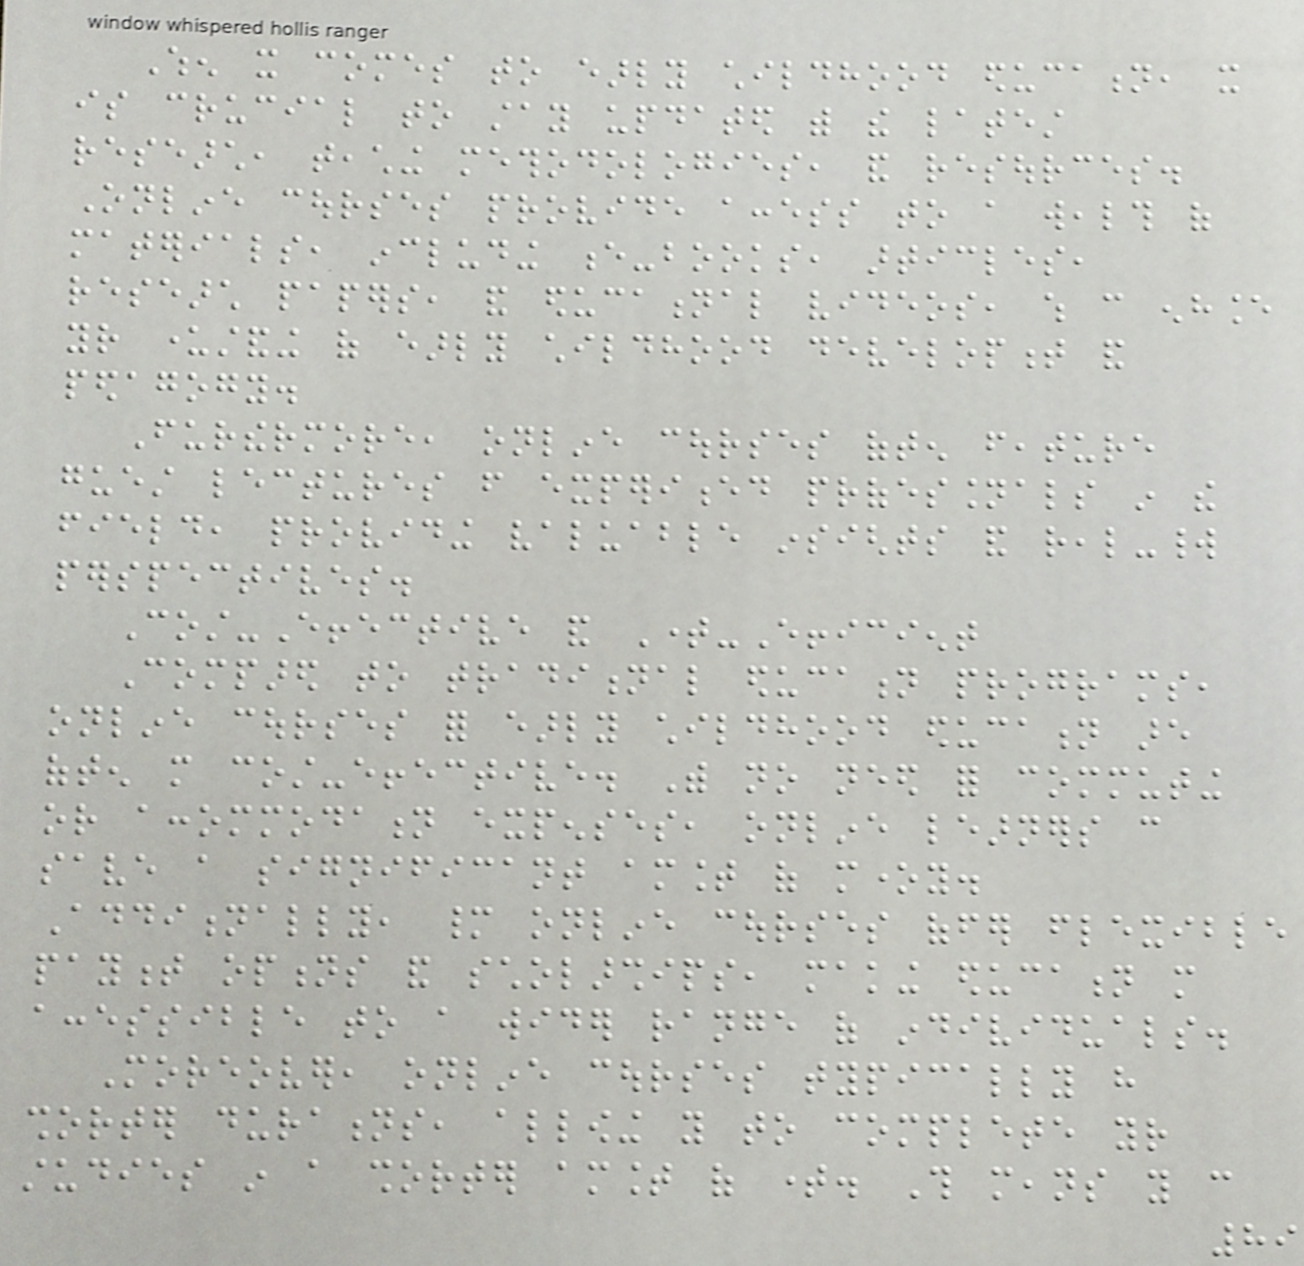When it comes to early childhood education, it
is crucial to stay updated with the latest
research, teaching methodologies, and resources.
Online courses provide access to a wealth of
materials, including e-books, articles,
research papers, and educational videos, which can enhance
your understanding of early childhood development and
pedagogy.
Furthermore, online courses often feature
guest lectures from experienced professionals in the
field, providing valuable insights and real-world
perspectives.
Cost-Effective and Time-Efficient
Compared to traditional education programs,
online courses for early childhood education are
often more cost-effective. With no need for commuting
or accommodation expenses, online learners can
save a significant amount of money.
Additionally, many online courses offer flexible
payment options and scholarships, making education more
accessible to a wider range of individuals.
Moreover, online courses typically have
shorter durations, allowing you to complete your
studies in a shorter amount of time. This means you can
89
